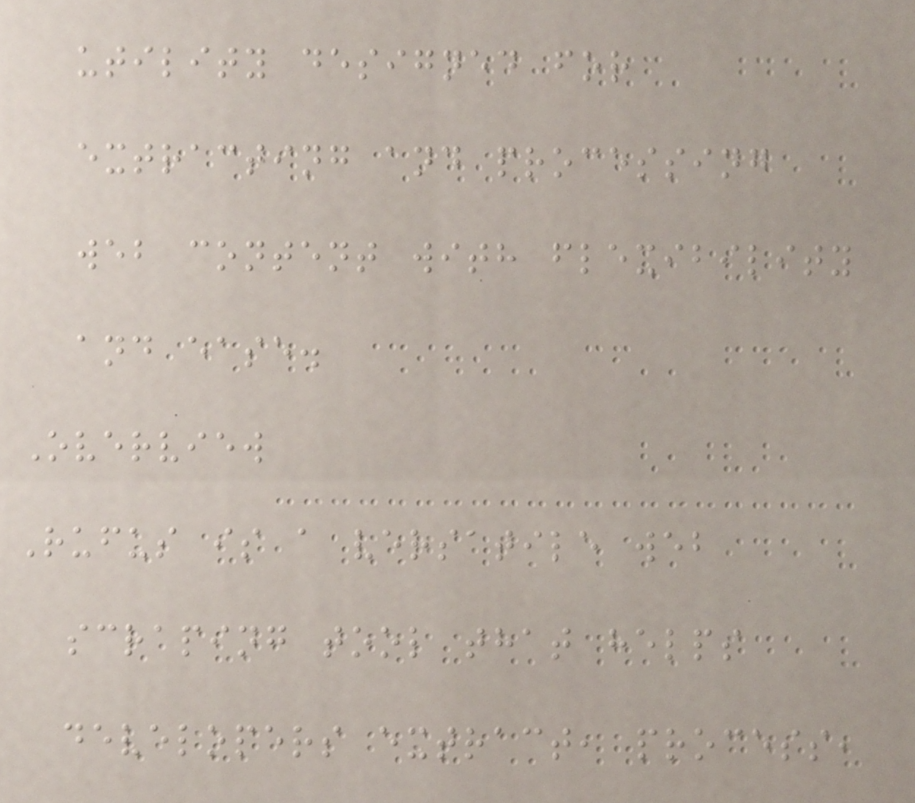utility designed for
extracting and processing
web content with flexibility
and ease.
Overview
Rufus is a versatile web
scraping tool that helps
developers extract, process,
